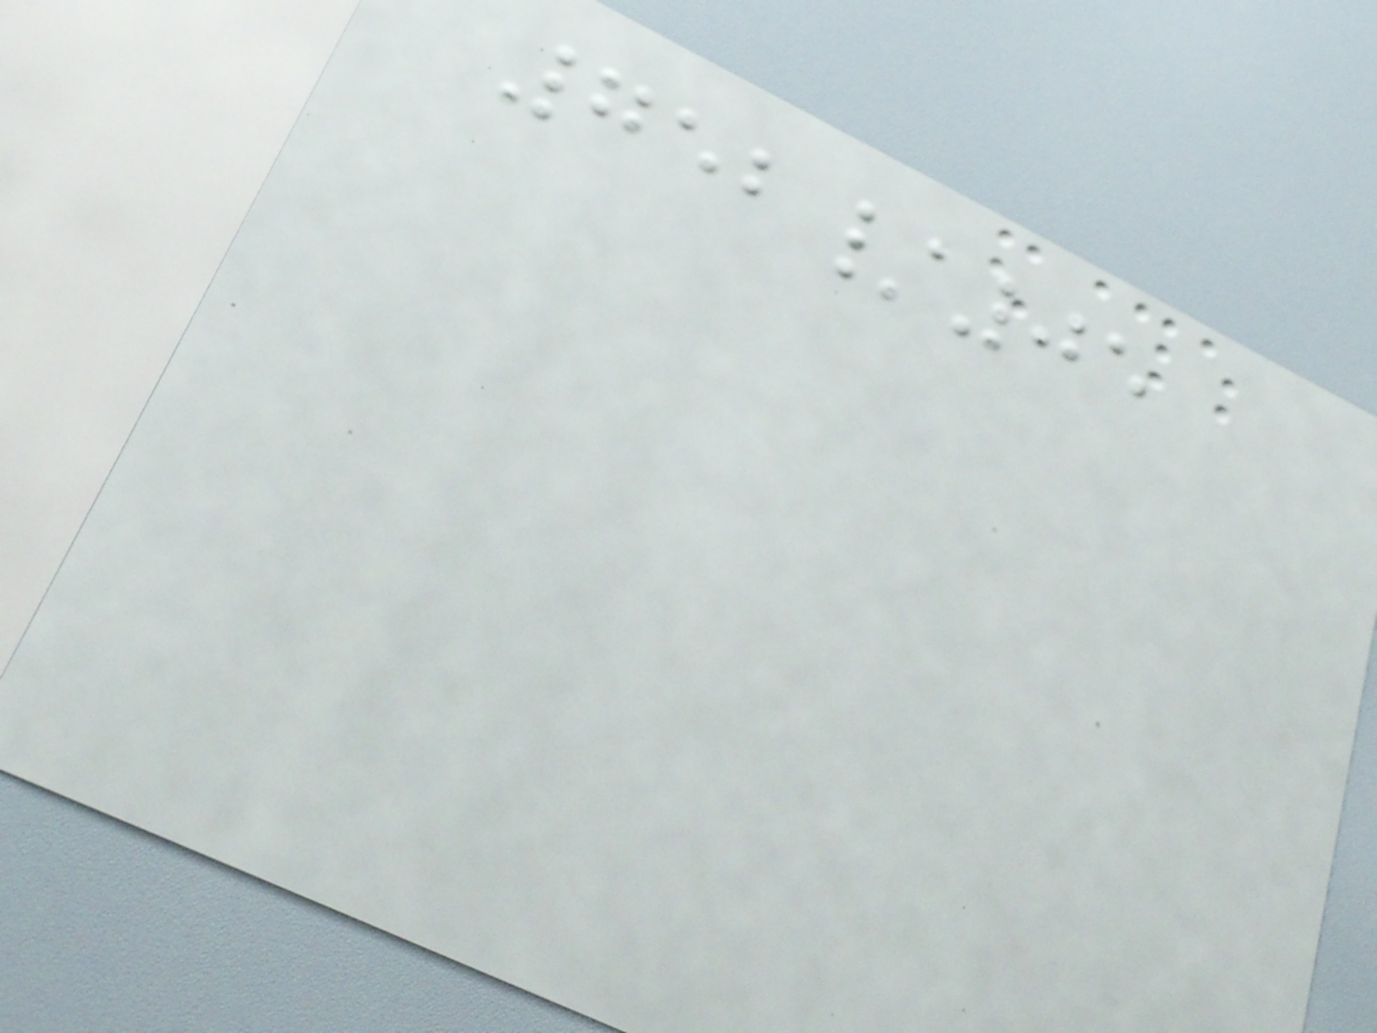752/05
